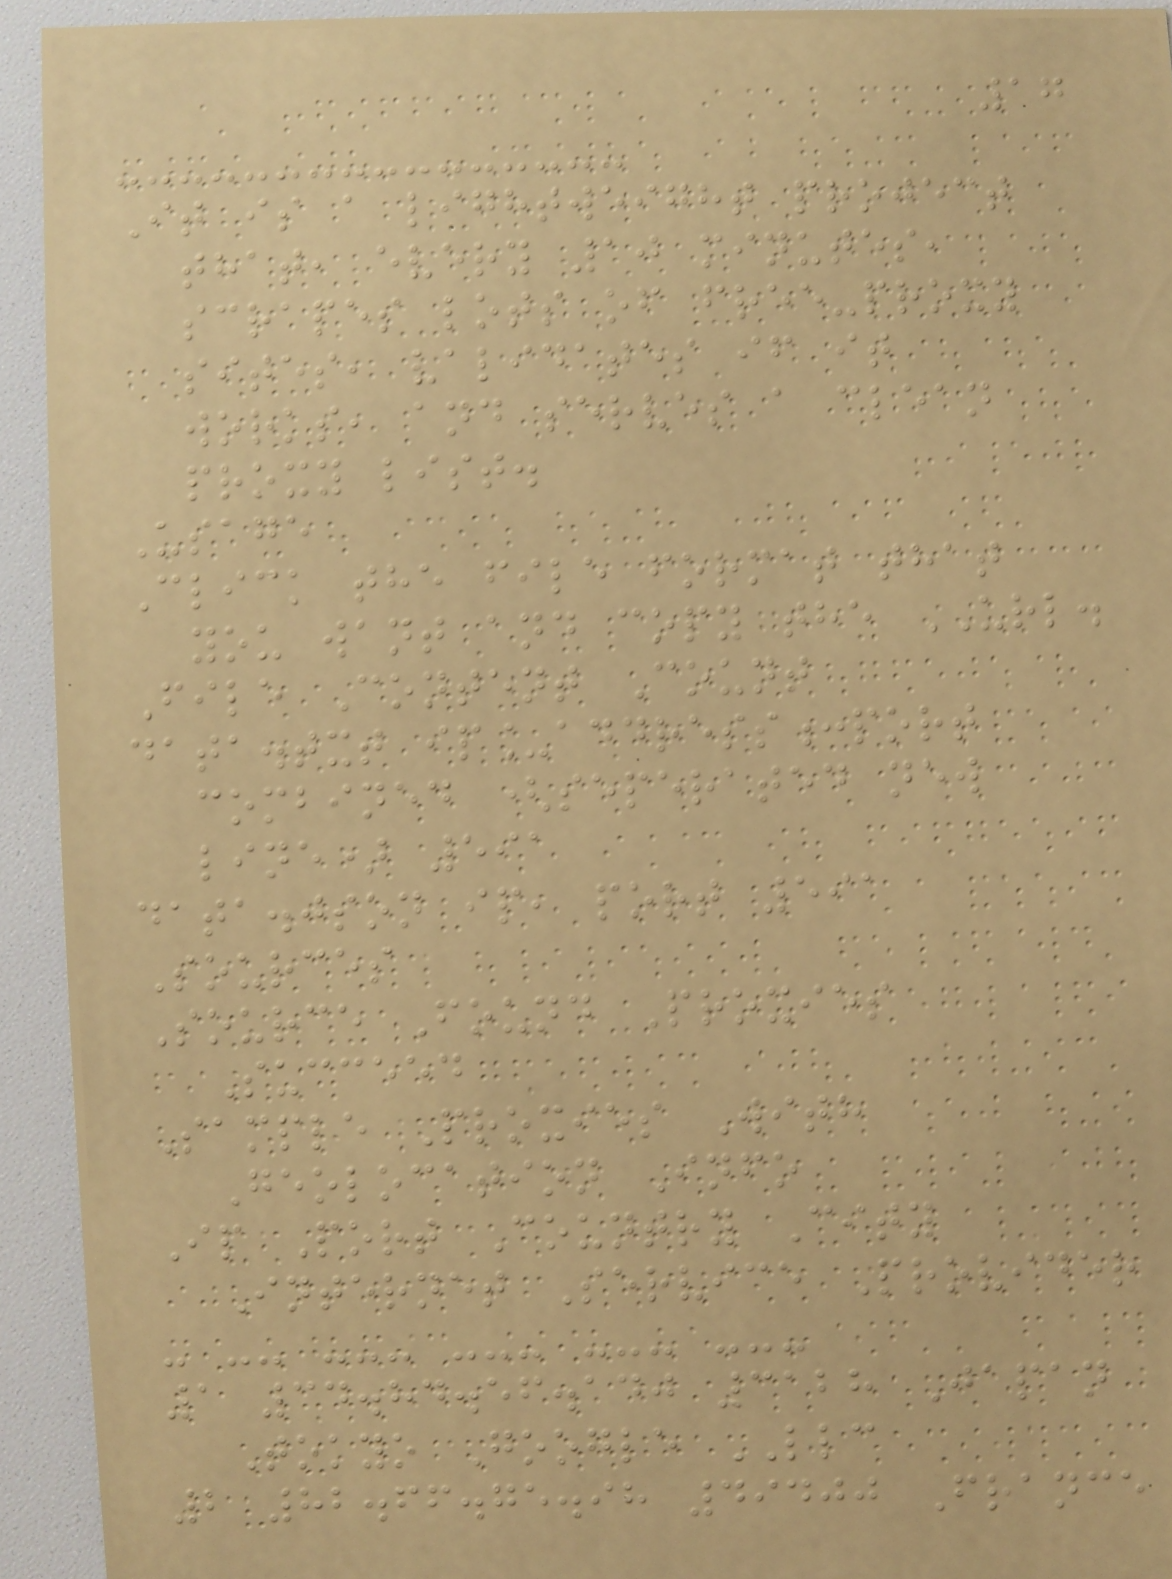17
It is a lightweight project
that, every 10 minutes,
scrapes lots of free-proxy
sites, validates if it
works, and serves a clean
proxy list.
Usage
Click the file format that
you want and copy the URL.
File Content Count
data.txt ip_address:port
combined (seperated new
line) 591
data.json ip, port 591
Sources
Source Found Proxies
Succeed
Sample Proxies With
Geolocation Info
Ip Port Country City
Internet Service Provider
- -- --- --- --- ---
1 34.84.56.140 3128 Japan
Tokyo Google LLC
2 82.66.75.98 49400 France
